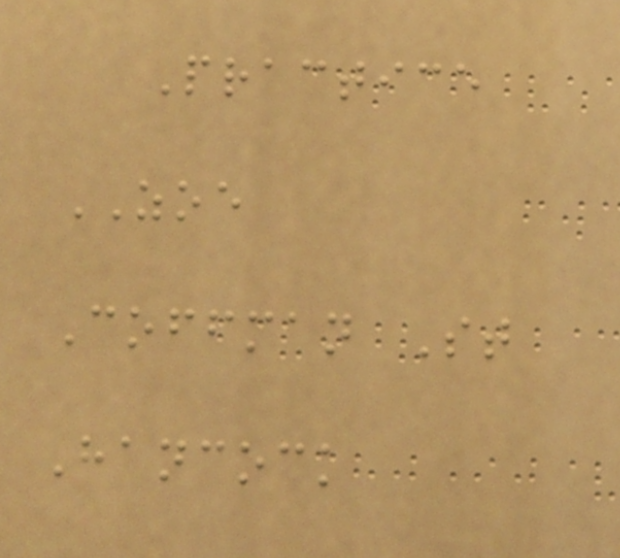Practice
ZOE
Coffman St
Hancock
